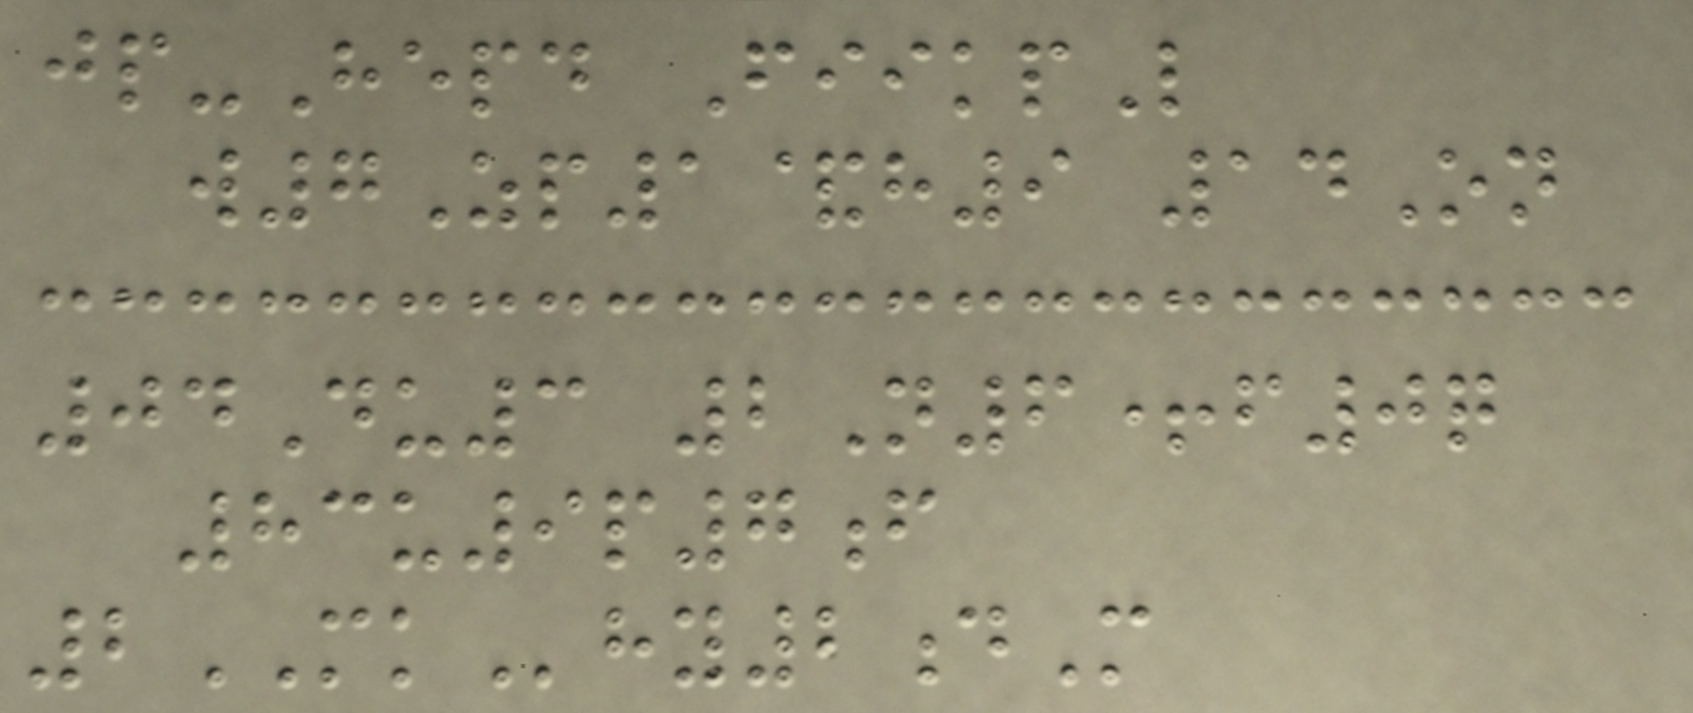jp-Hepd FiikpL
w7Zp1&h9 14On
04Du3 2N6+f0q
83u9p7f
2MKhy2dM
